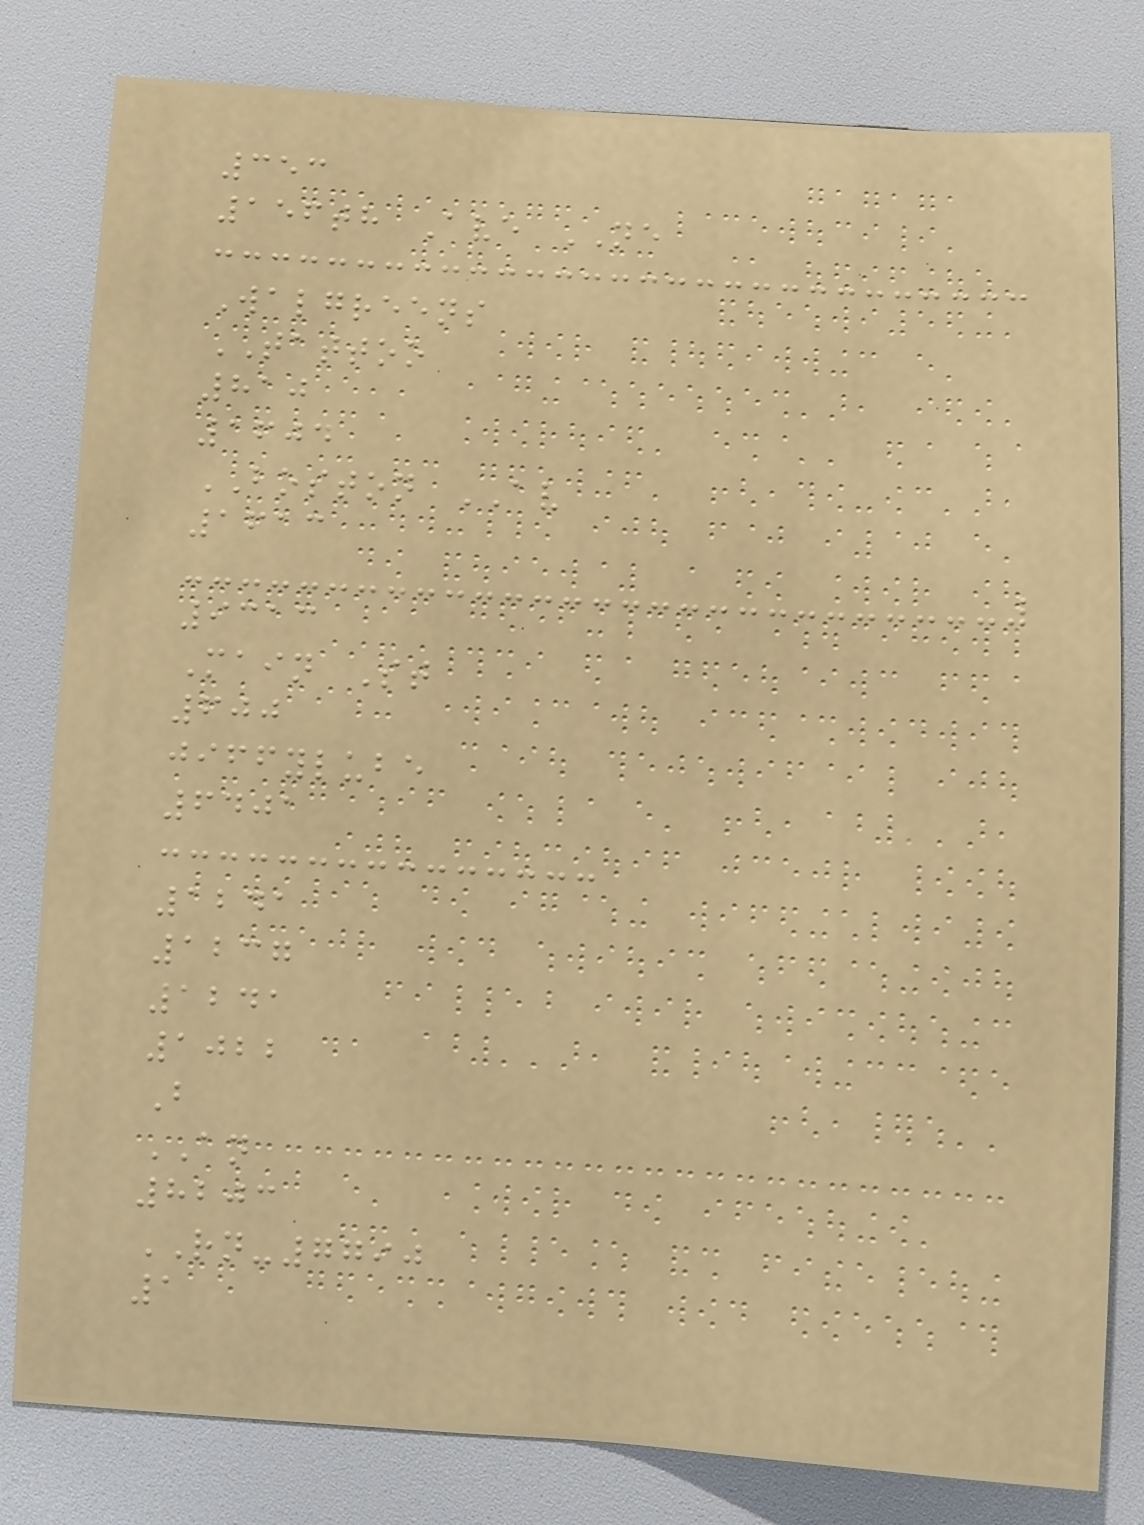353
156th Ave NE
Walgreens
TATTOO
810
1604
BOSTON AV
1613
9313
Main St
600
jiffylube
6401
1241
1237
1241
1022
B
AN
8203
RN-7790
1
